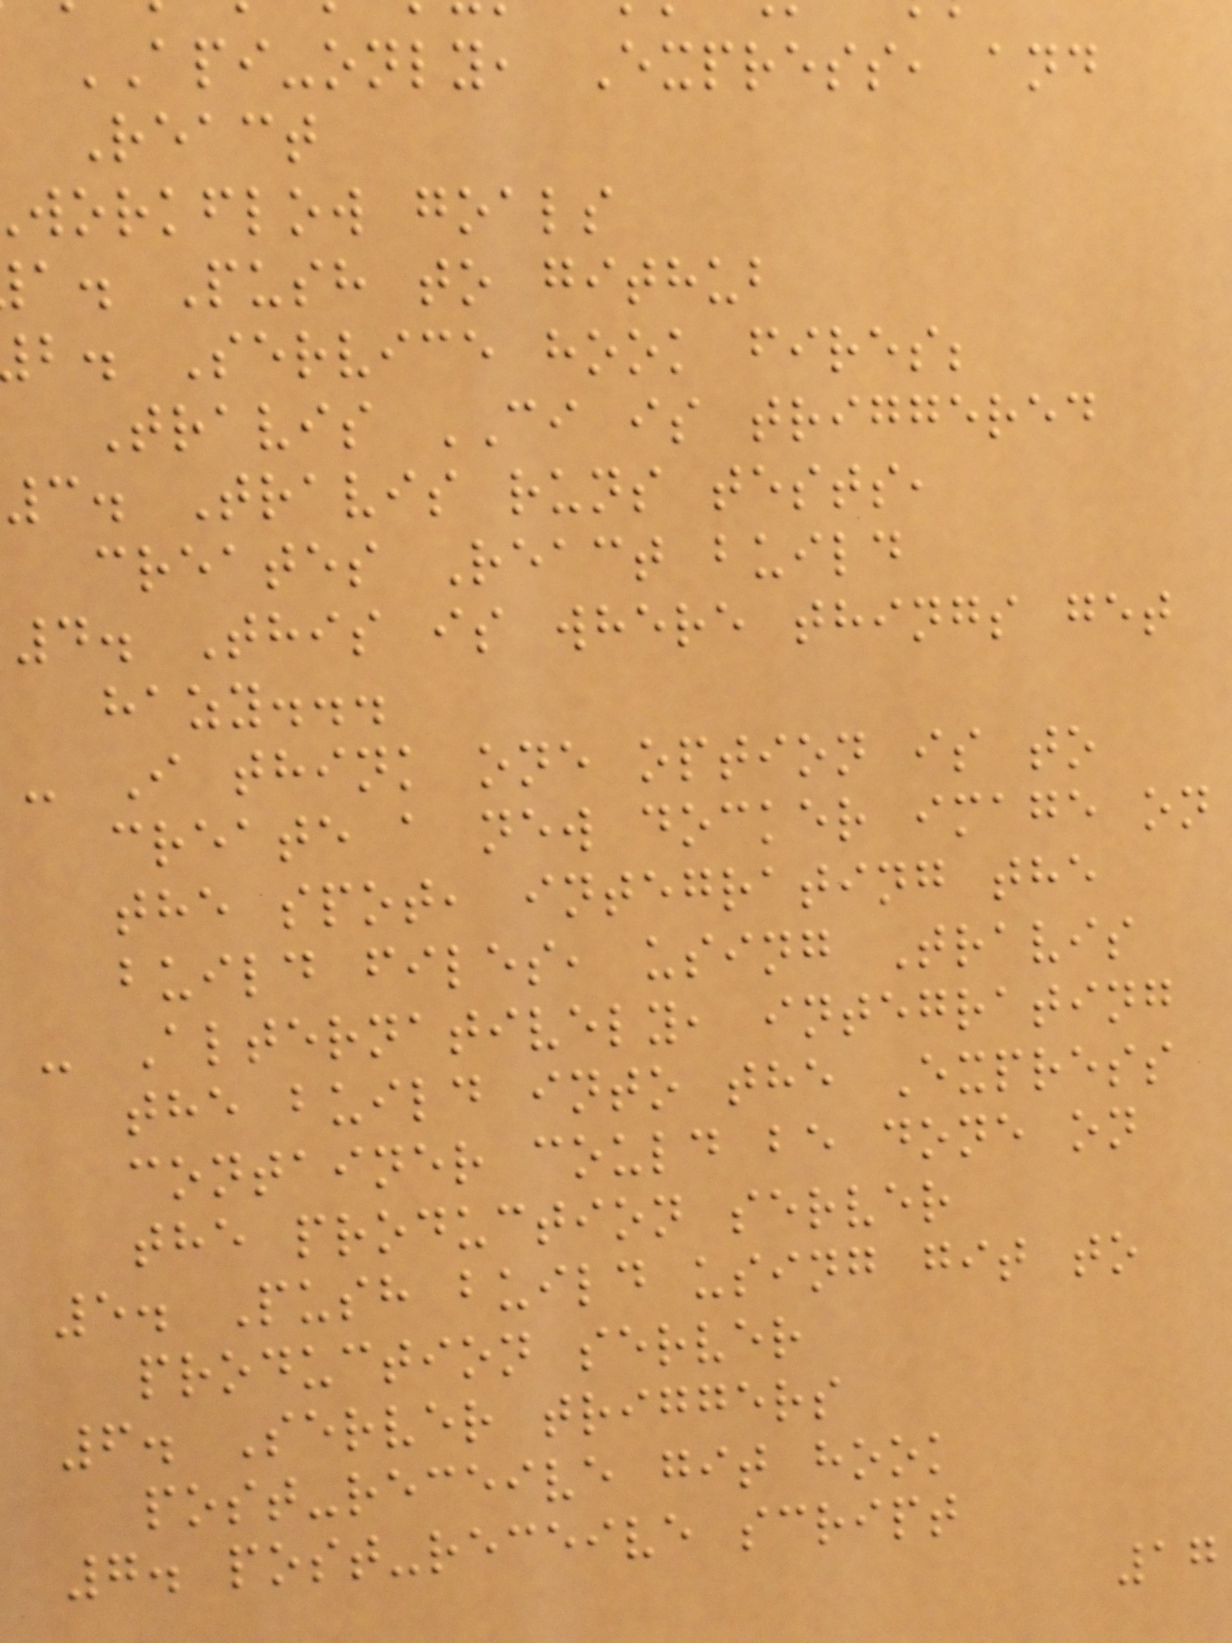API-only, Express, and
React
workflow goals
a. Push to github
b. Service hook fires;
Travis CI is triggered
3. Travis runs tests,
creates React build
4. This is where things get
hazy...
- I think one option is to
create a new docker image on
the spot, integrating the
build files, using Travis
- Alternatively, integrating
the build into the Express
container could be done on
the production server
5. Push build using git to
production server
6. Server triggers
post-receive git hook
7. post-receive script
17
